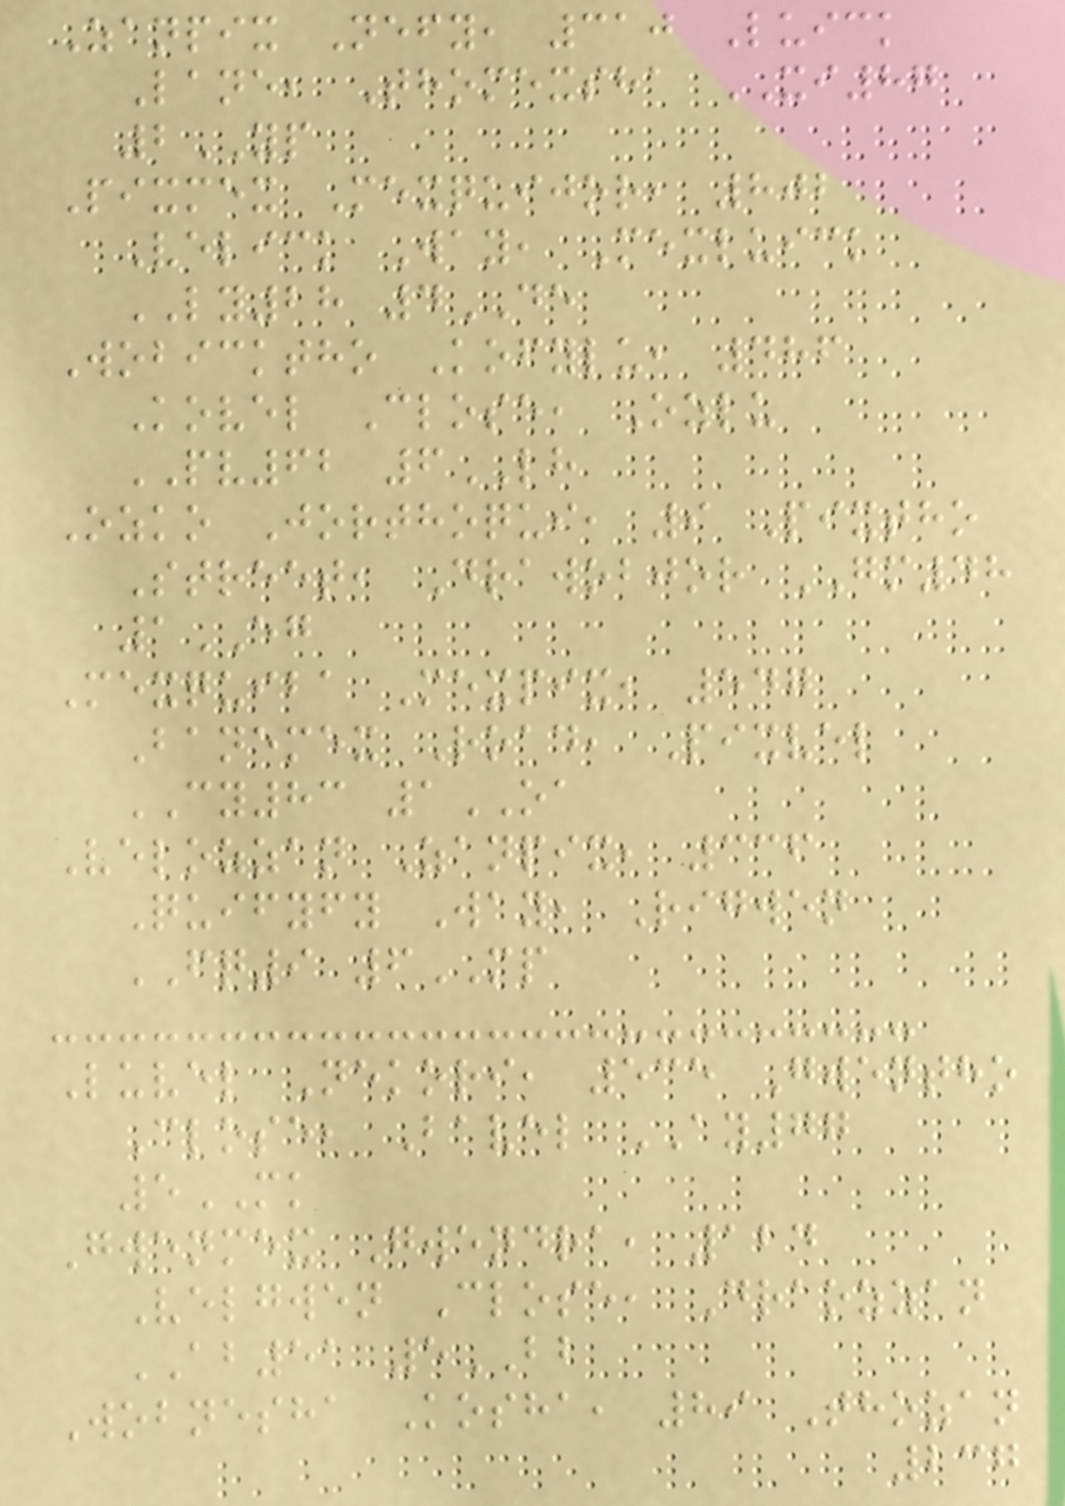Zanpix Nefy, 310 Luick
Lane, Thomexsha XI87
2YP
Pixmex Mexquijor, 802
Velick Way, Mexluick
LY28 4DE
Wobicktho Kofylu, 486
Kovel Close, Ozlu
PV62 6LH
Ozko Jorthoqui, 9 Pixtho
Street, Drawobjor GM48
1EG
Mexquiba Mexpix, 547
Banemex Road, Pixvel
CY83 1OA
Velozzan Zanpix, 336
Quifyfy Way, Rigwen
FQ9 6MP
Luvel Nekori, 535 Gwentho
Close, Bavel AY77
5MK
Gwenmex Gwendra, 124
Velgwen Close, Draozzan
AB51 5BB
Wobnesha Kosha, 89 Thozan
237
